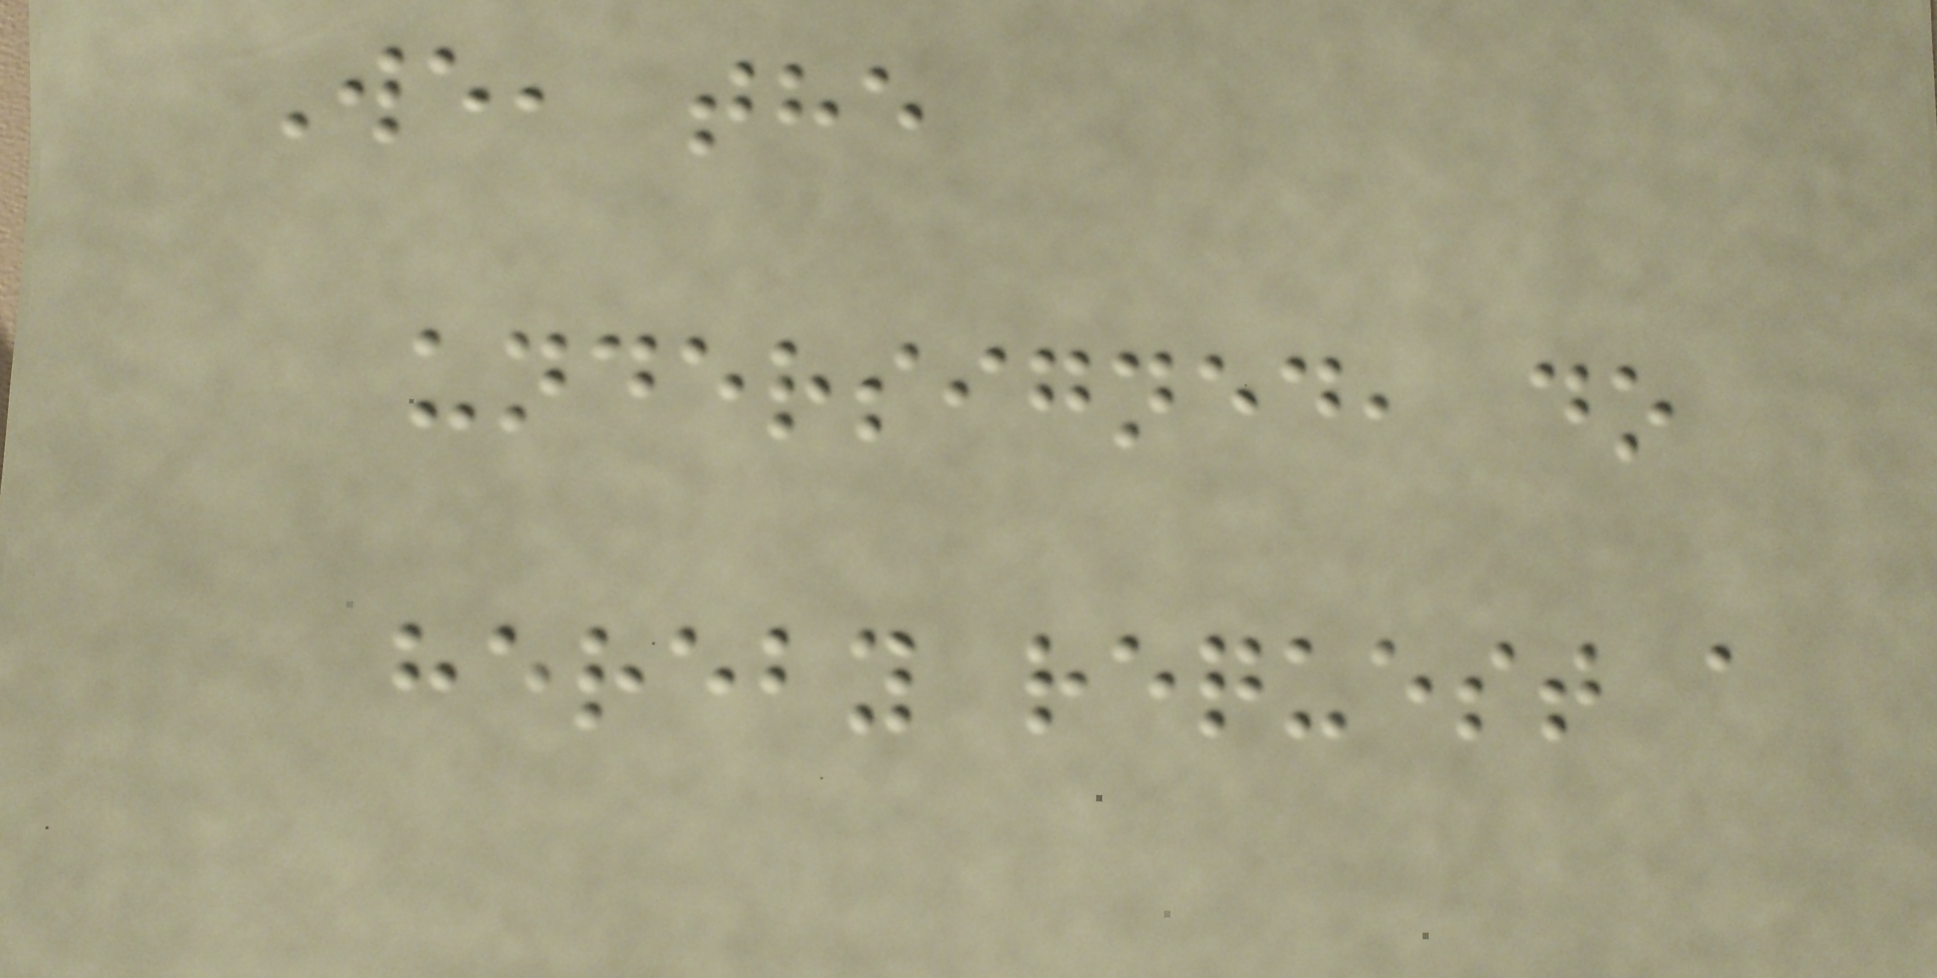We, the
undersigned, do
hereby request a
